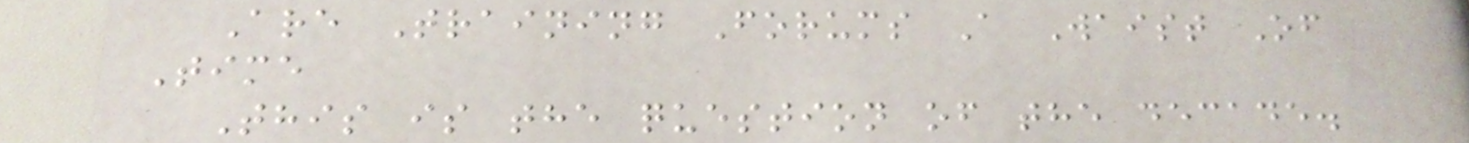Are Training Forums A Waist Of
Time
This is the question of the decade.
